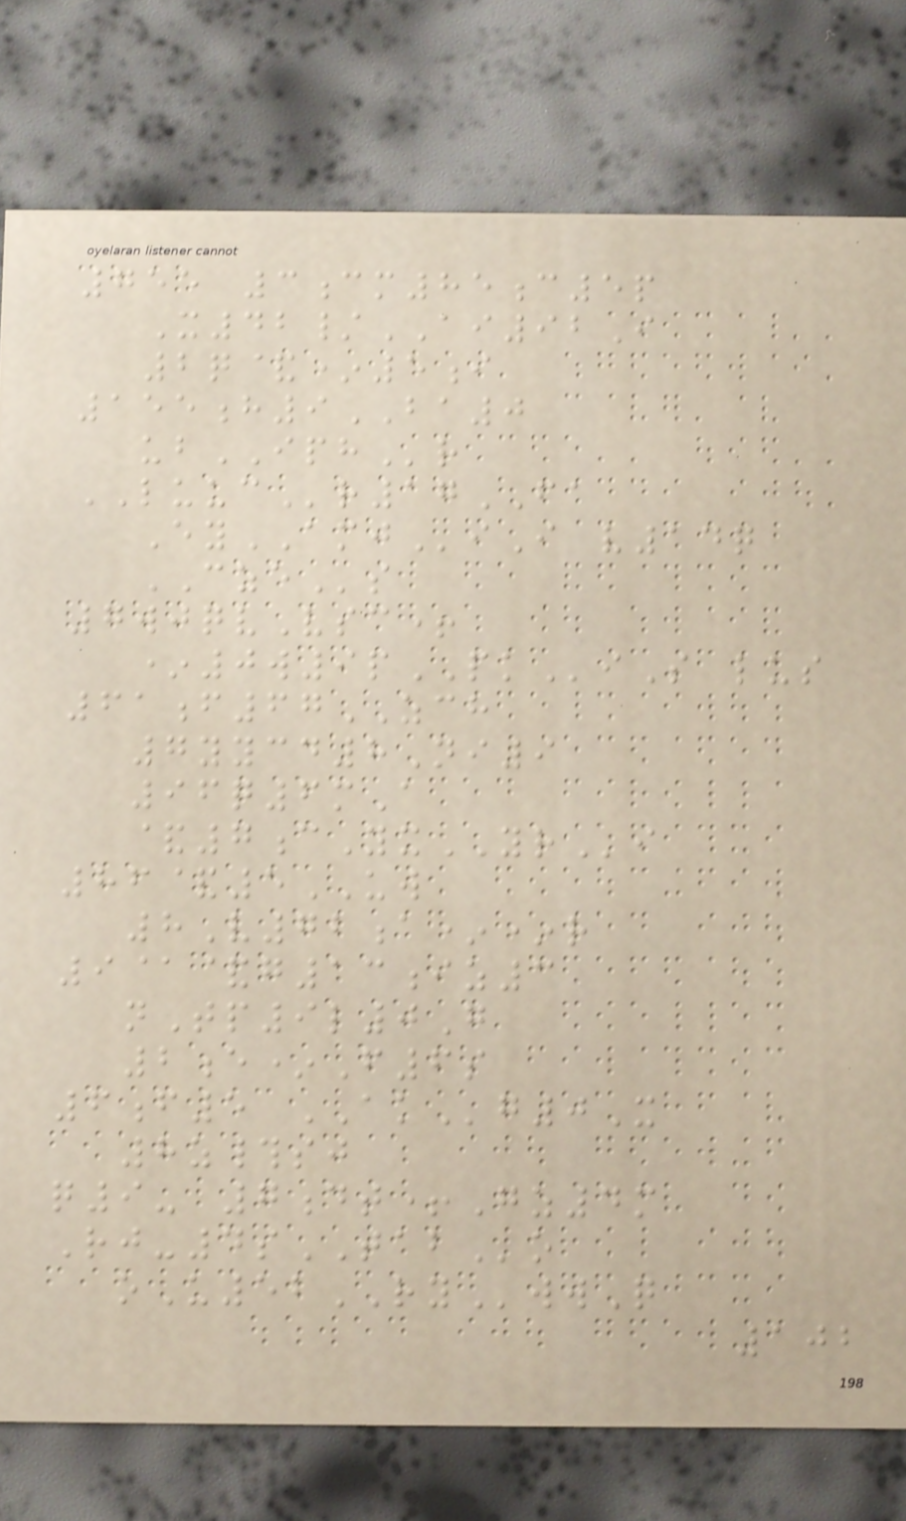755 3cm85c5p
X42/AI92I
2q&*5i
155h9BA0
ubIPHr
LUUCr17FA
EyAMJiI v14q
CZEs
7wjqvVsc+
*0w9pPKiS lus
61f67ZCH
7yycd8Ni9
96q6mA
&7cYxYRi
86&5UW
8V72a**r
9@&g13iz3
nTp9l0G
2e*F6s
6f5 AKg0X
8z#sj
q9- 7dt+Gz4m
Rj-4sTABo
oU52RYwwQ
102
